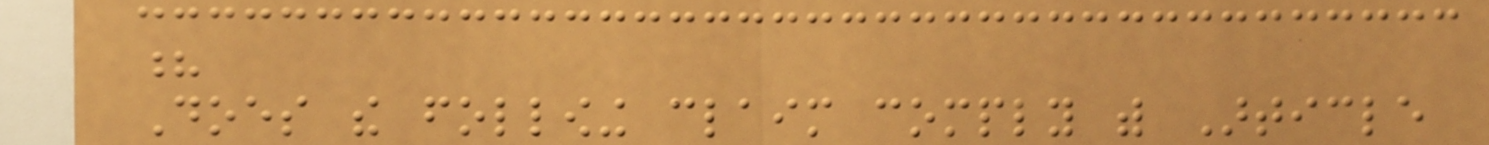?
Does the following claim comply with Article
